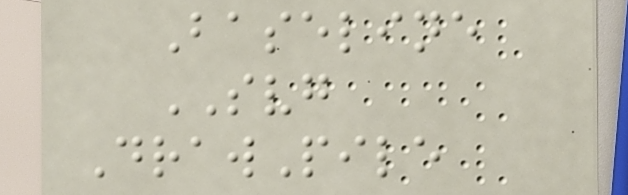Baseline
SVG
DrawPile
